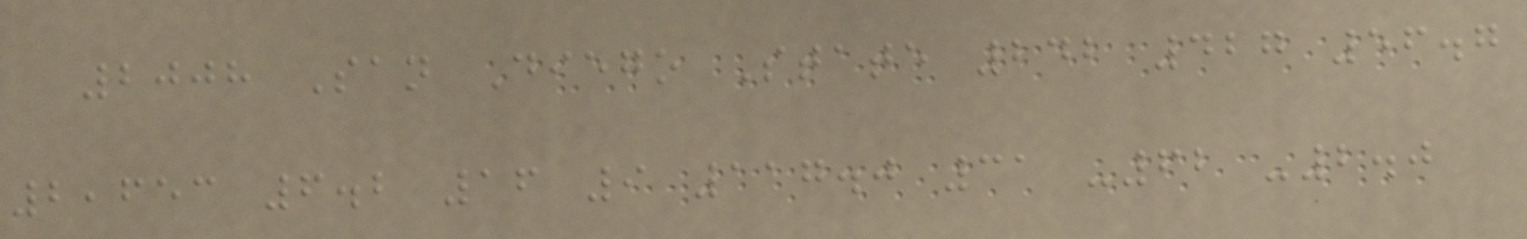2008 San Diego State 242 427 56.7
2,653 6.2 16 9 117.0 31 -62 -2.0
